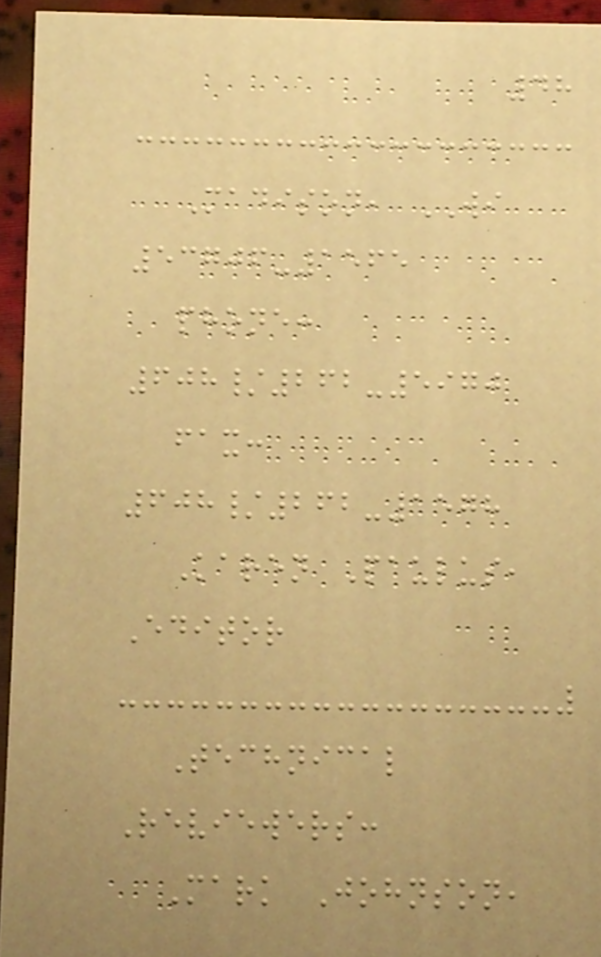48
Madison, WI
53706-1565
phone:
608/262-5970
fax:
608/262-1578
Karen Paulus,
Editor
Technical
Reviewers:
Mark Johnson,
